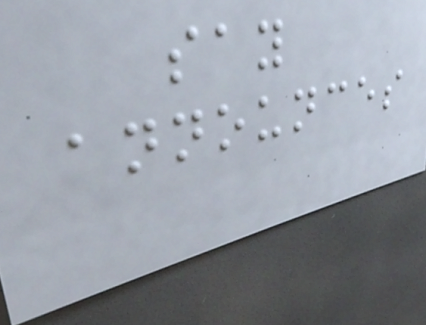say
announces
